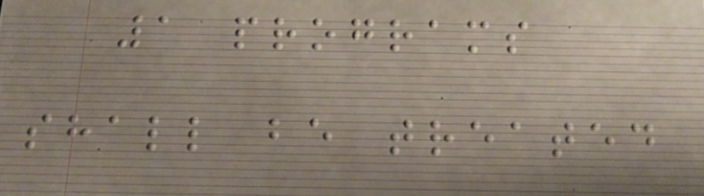1 programs
shall be treated
